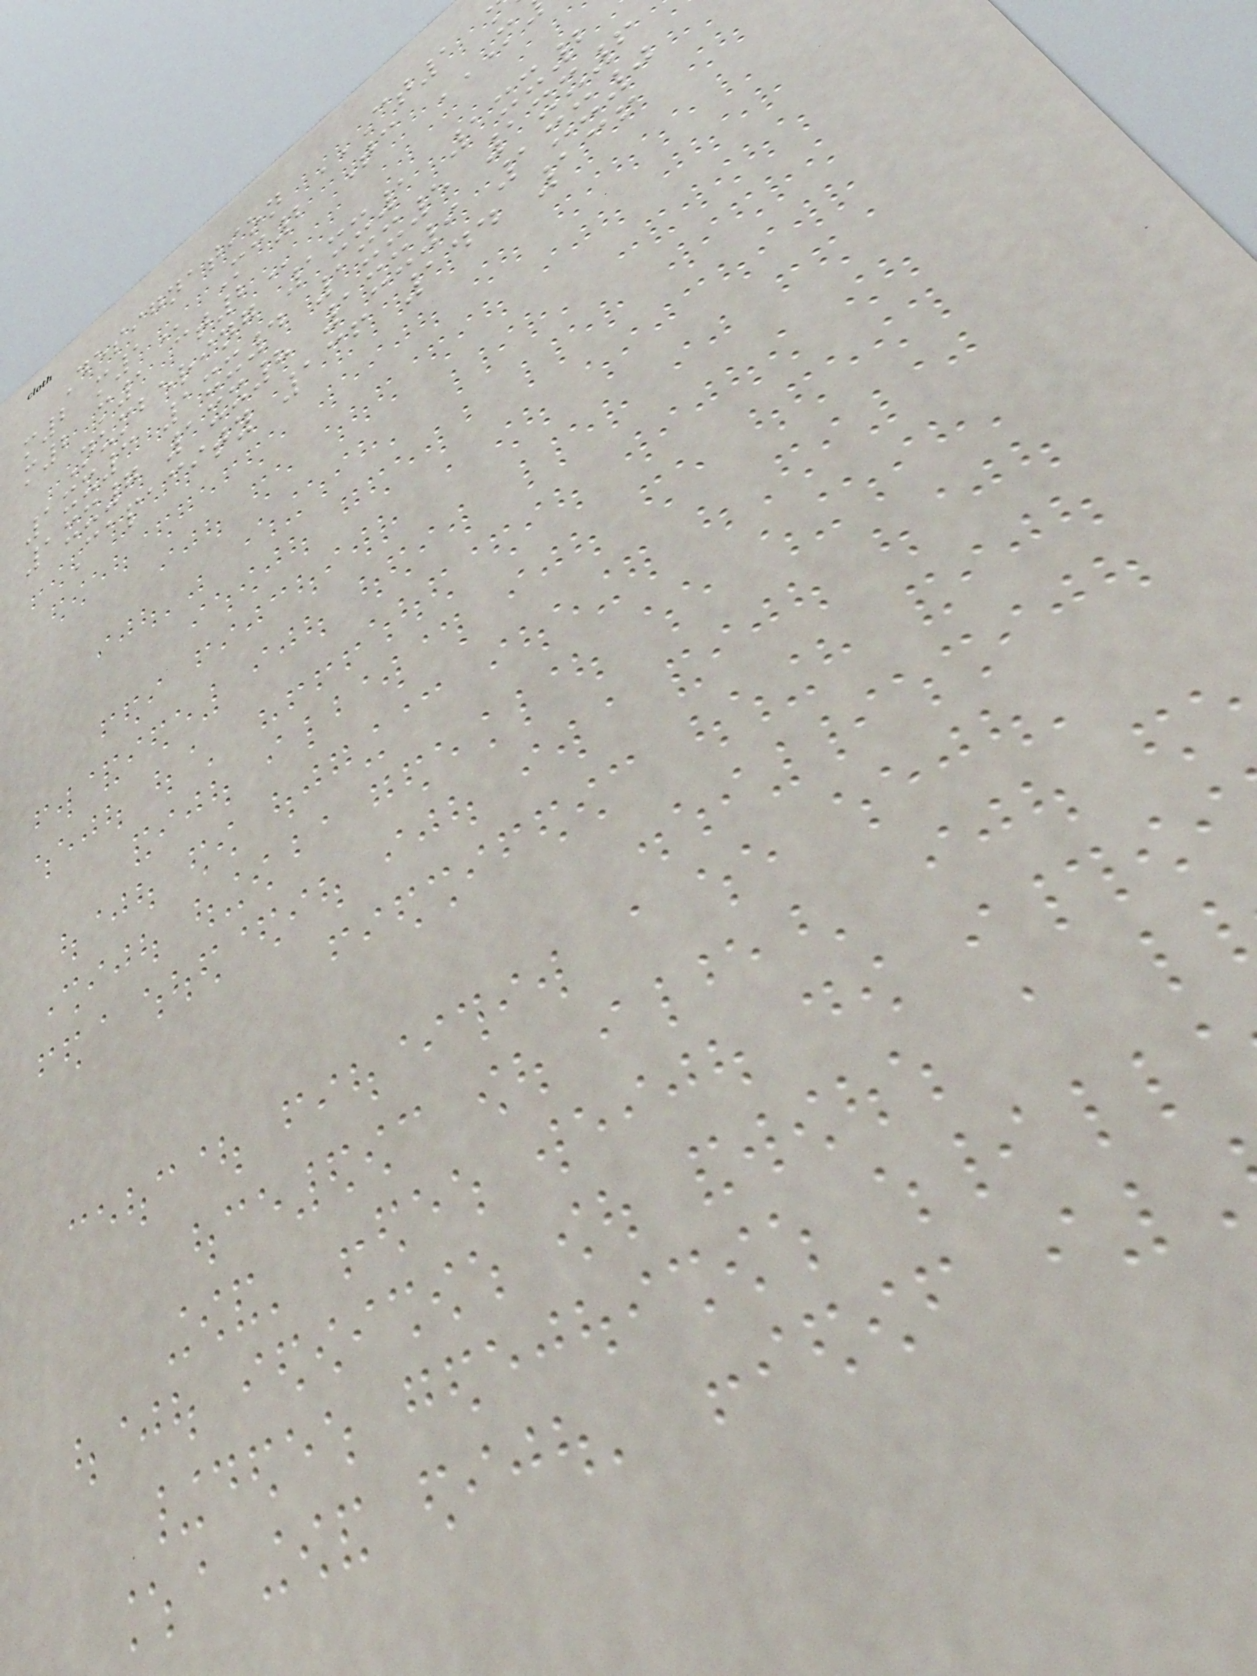m2 m1
Numbering 1xx1 1xx2
1xx3 1xx4 1xx5 1xx6
1xx7 1xx8 1xx9 1xx0
Capacity 136 144 136
